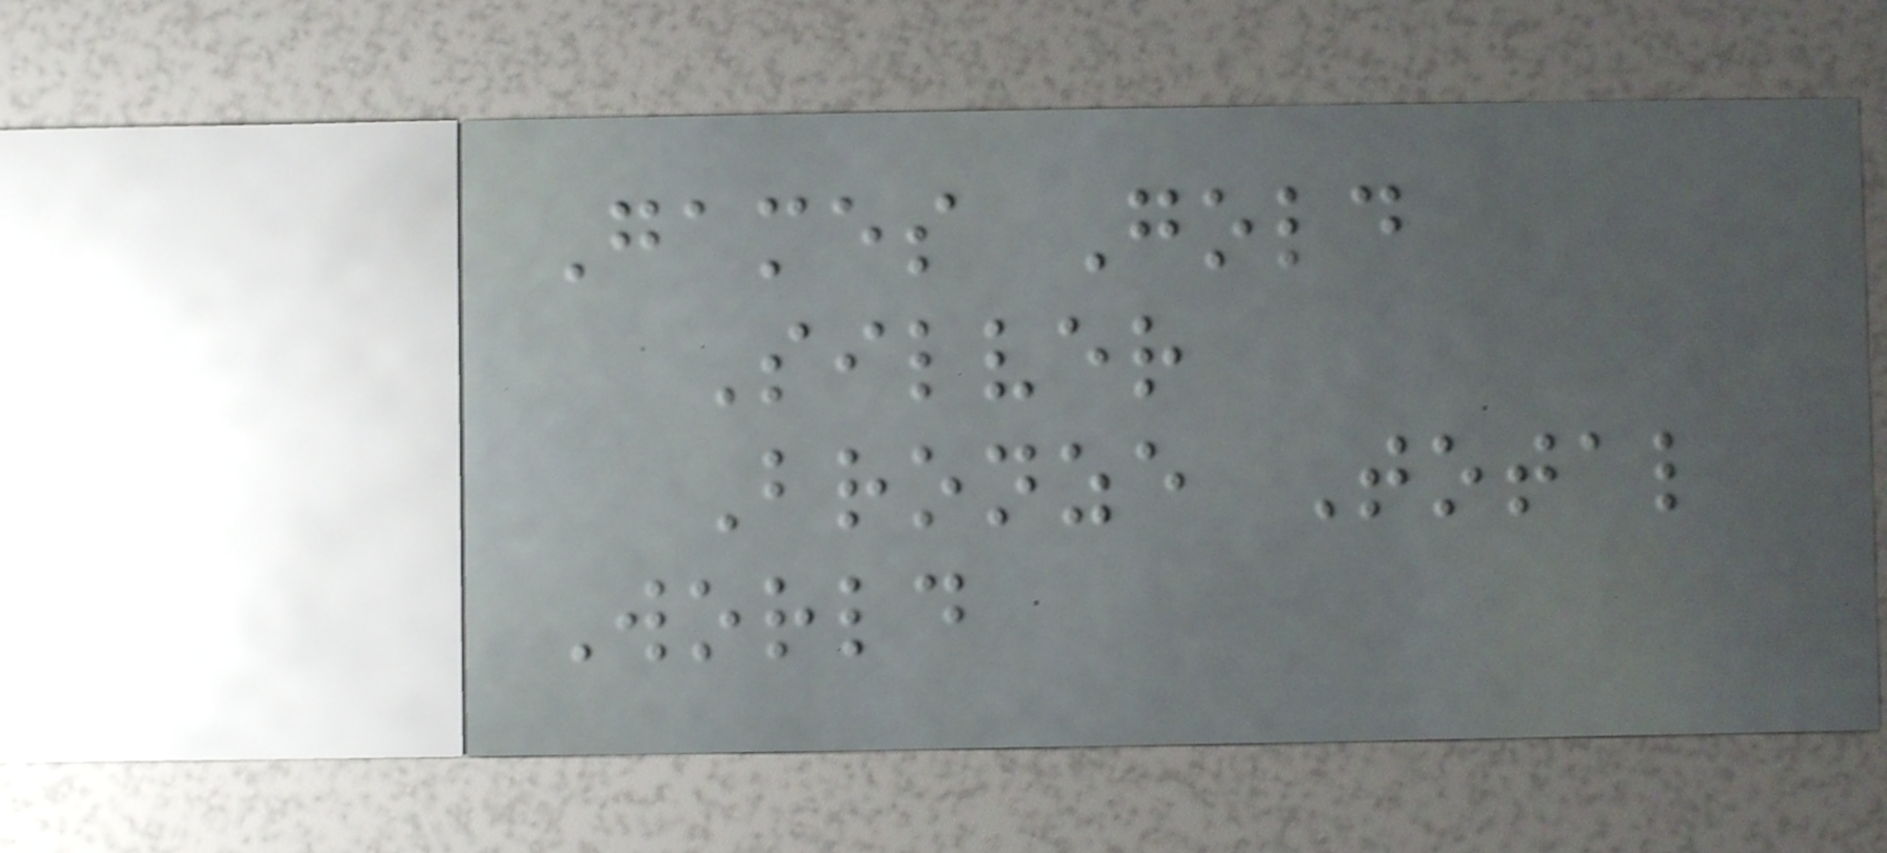Games Gold
Silver
Bronze Total
World
